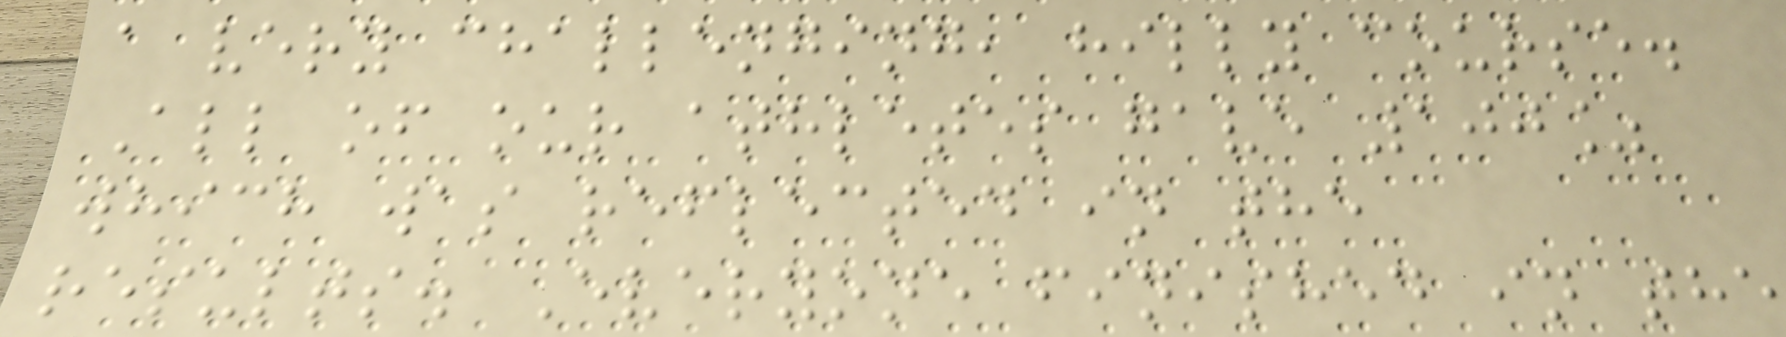a very challenging, hilly course.
All of our athletes gave 100%
which was reflected in the
results. Everyone finished in the
